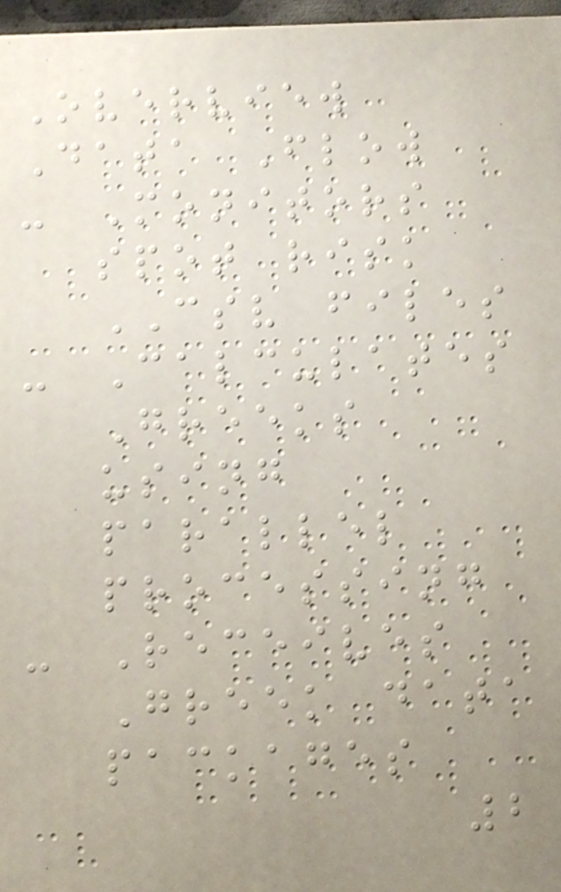Overview
Data Flow
- Monitors
spot risk
CSV files
- Calculates
Greeks
using
parallel
processing
- Receives
Greek data
packages
2
